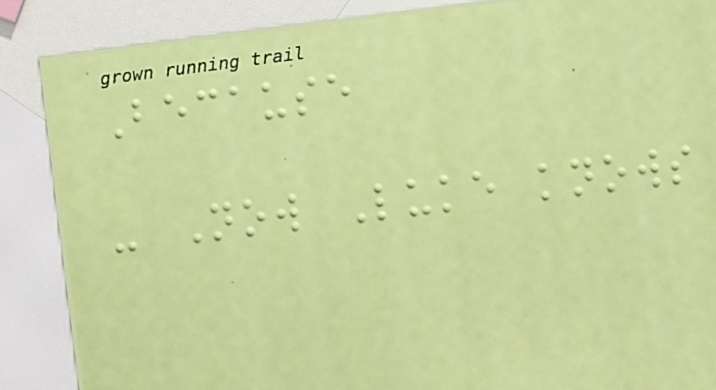Because
- Now Luke knows
